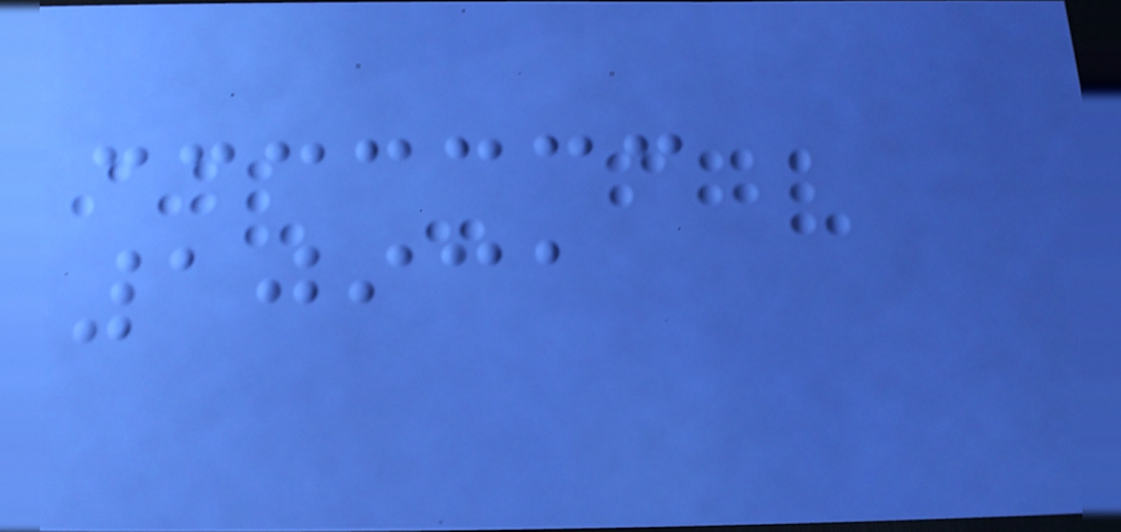10931
